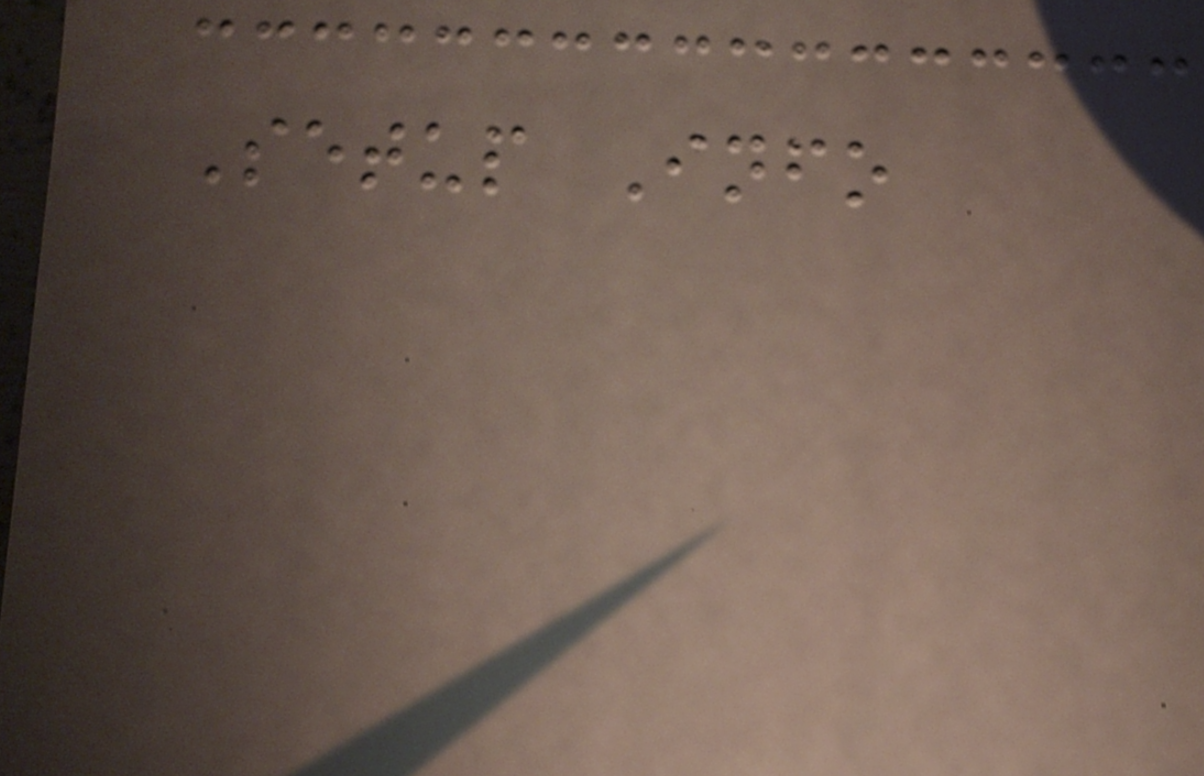Setup Info
